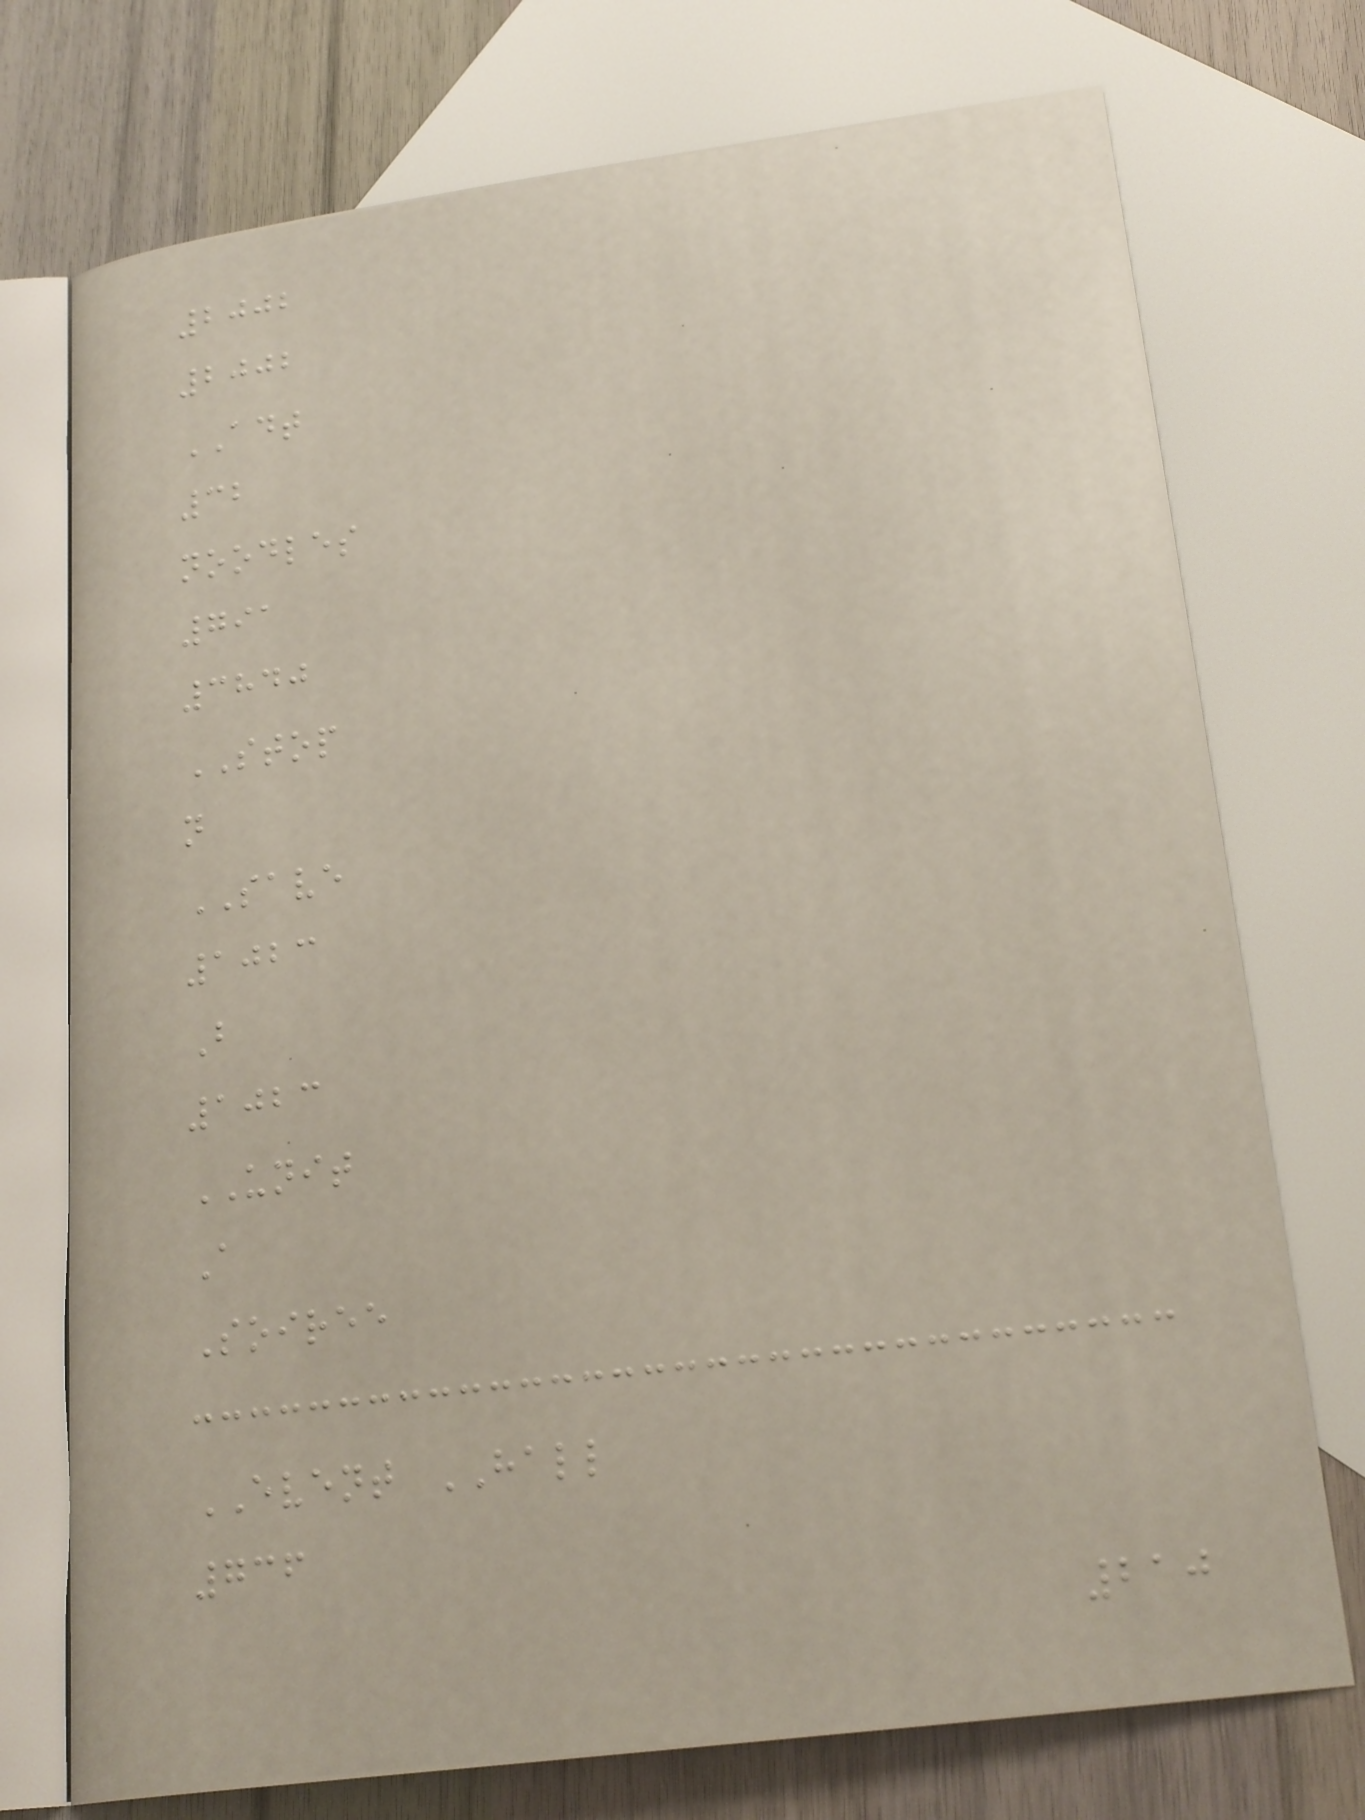2002
2002
ADT
32
noodles
791
3840
STOP
n
SAVE
1023
B
1023
UNIT
A
Soiree
EVENT HALL
736
210
